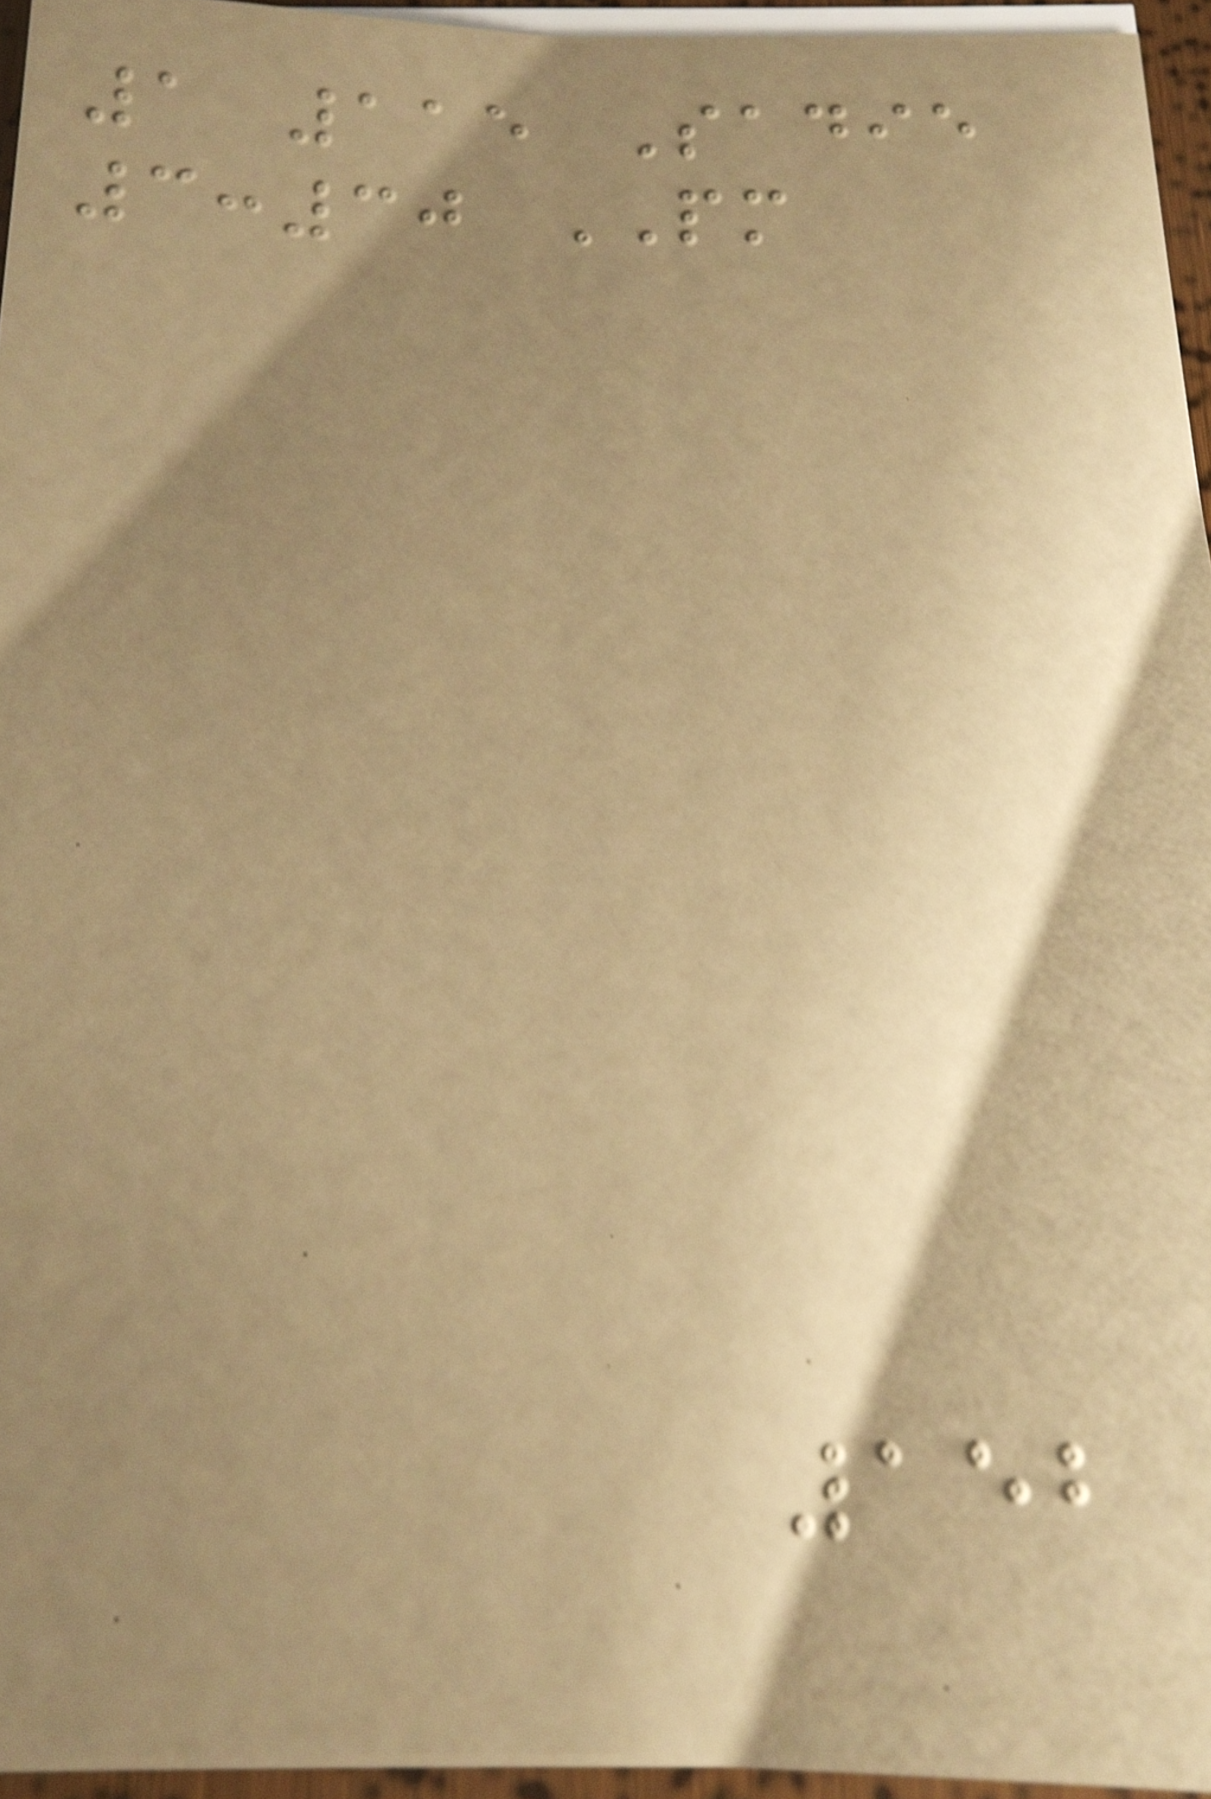1 115 Sadie
3:30 PM
152
